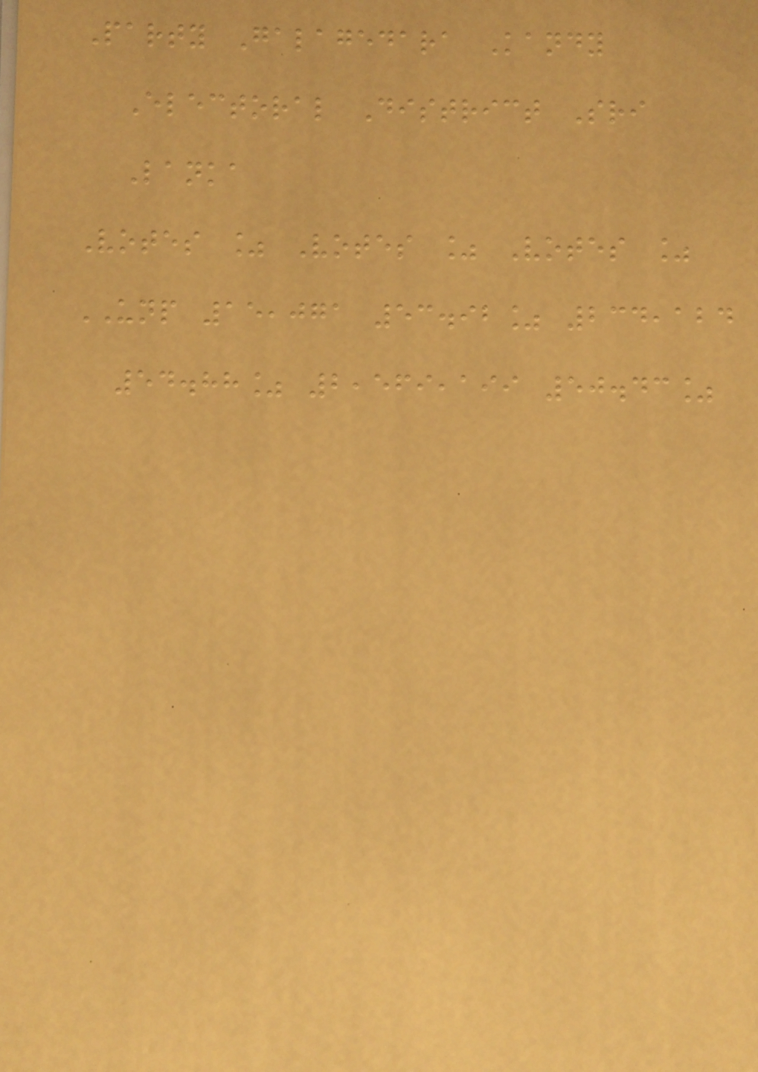Party Galagedara Kandy
Electoral District Sri
Lanka
Votes % Votes % Votes %
UNP 15,071 53.92% 234,124
54.88% 2,569,199 50.43%
